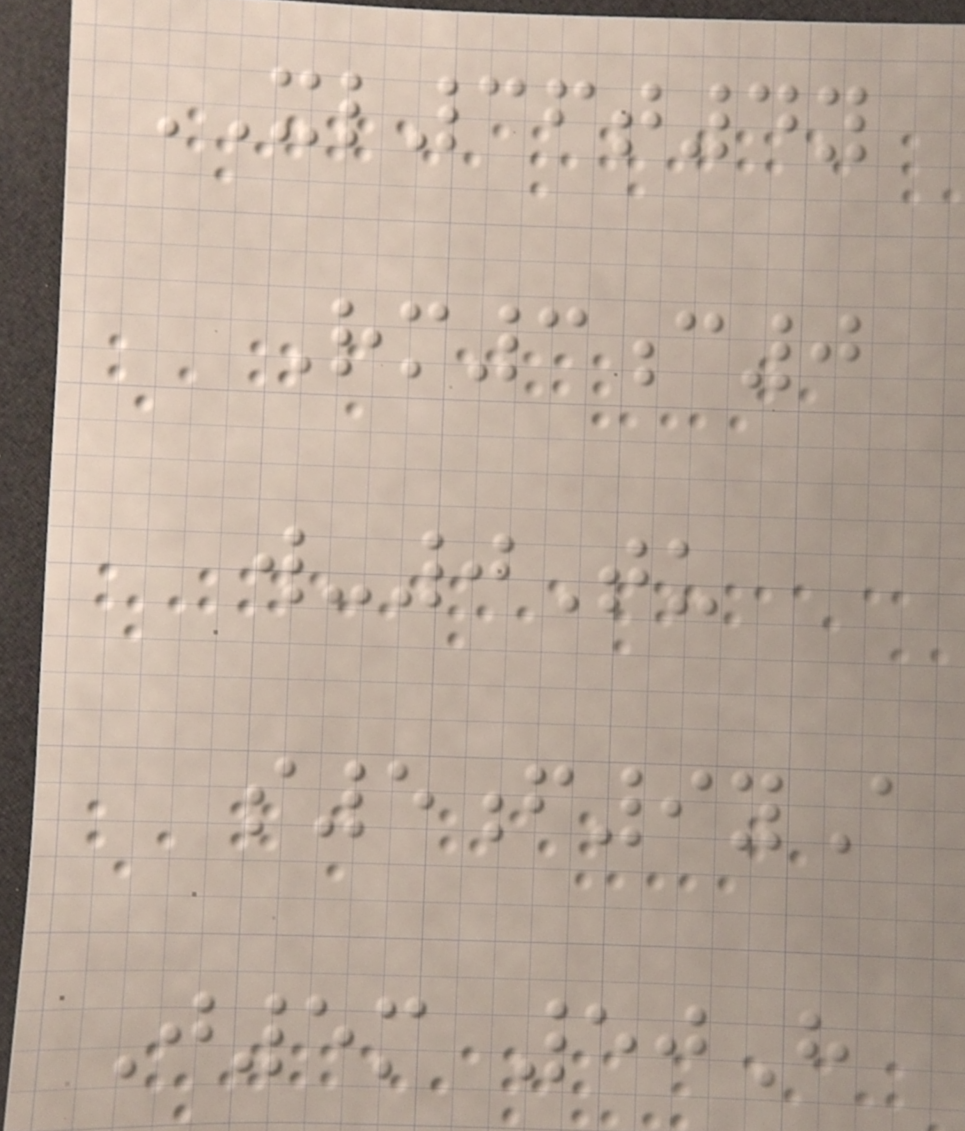XL36t4y
Rm3c0
w-0Tu
s5f9yA
J5m 50H
